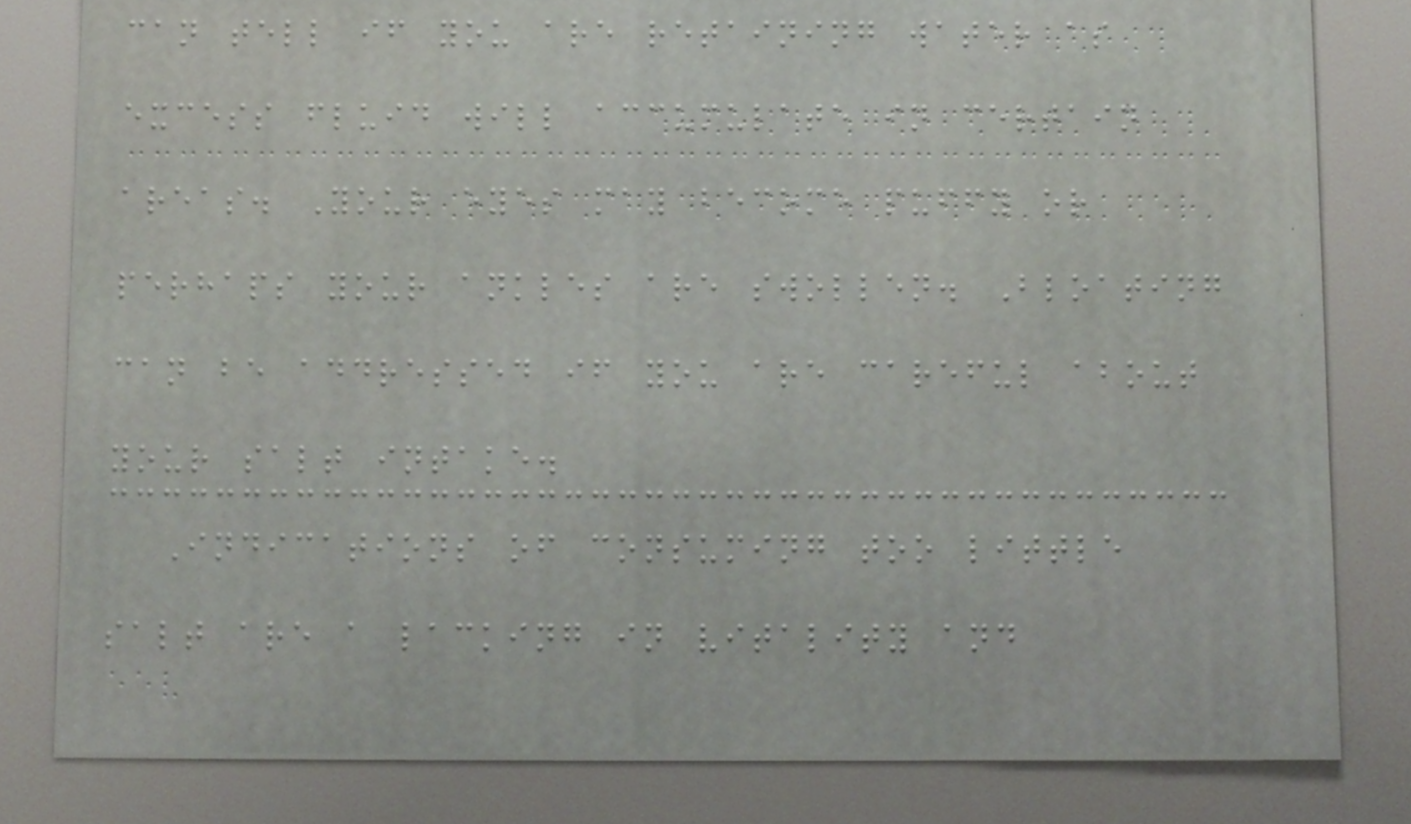can tell if you are retaining water as
excess fluid will accumulate in certain
areas. Your eyes may become puffy or
perhaps your ankles are swollen. Bloating
can be addressed if you are careful about
your salt intake.
Indications of consuming too little
salt are a lacking in vitality and
